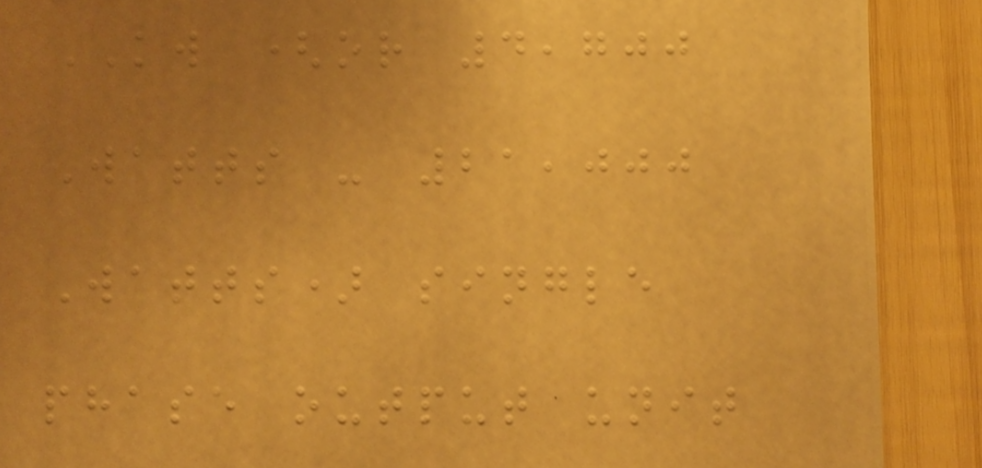KW (or 4,700
Watts - 21,000
Watts) single
phase output unit
